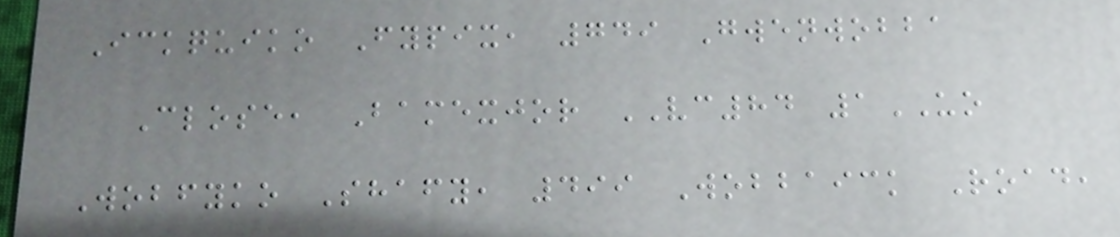Ickquiko Fypix, 749 Gwenwobba
Close, Bamexjor VC84 1UO
Wobfyko Shafy, 499 Wobbaick Road,
